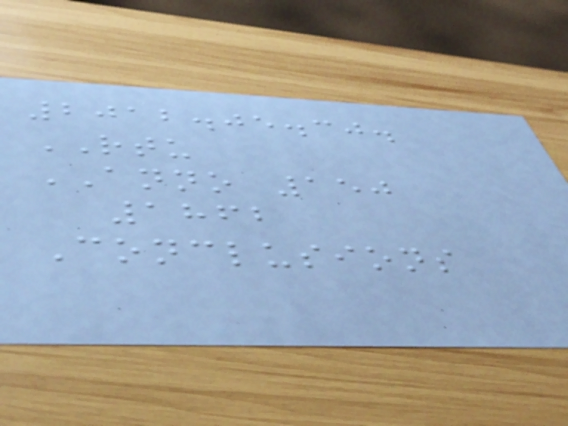2012.05.30.
RTU
ANNO 150
1862
Conclusions
